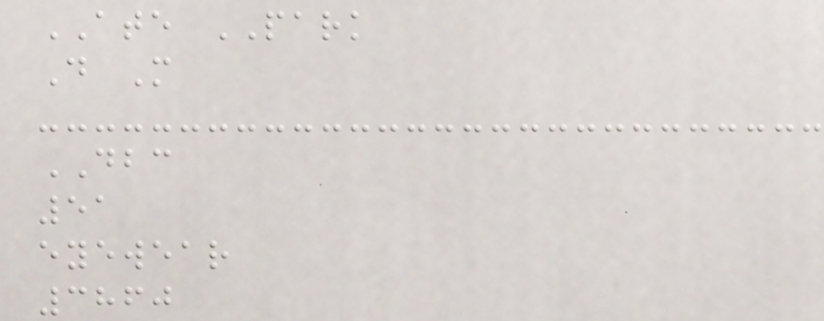ATE PARK
D M
DBC
51
eyewear
3860
